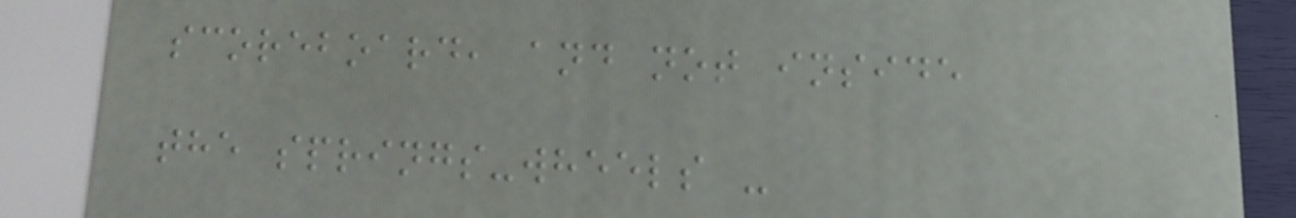scoreboard, and not inside
the springs-wheels -
